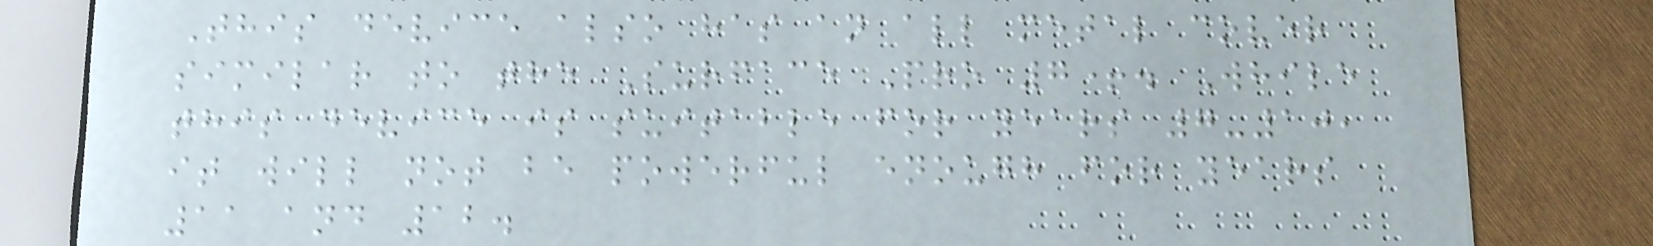This device also has an all metal cover
similar to the Surface Pro 7+. While
this device is suitable for years 7-10,
it will not be powerful enough for years
11 and 12.
